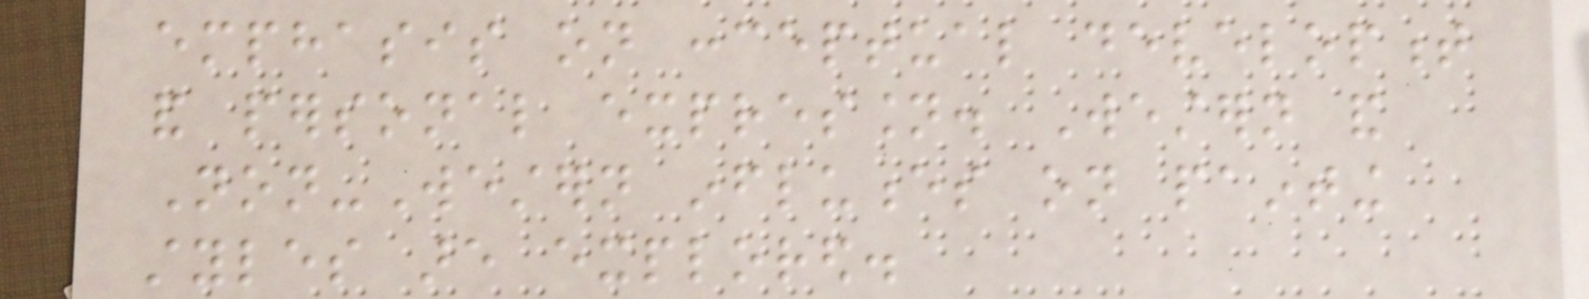emphasis on conceptual development
and personal expression. Western and
Non-Western influences on painting
styles are explored.
